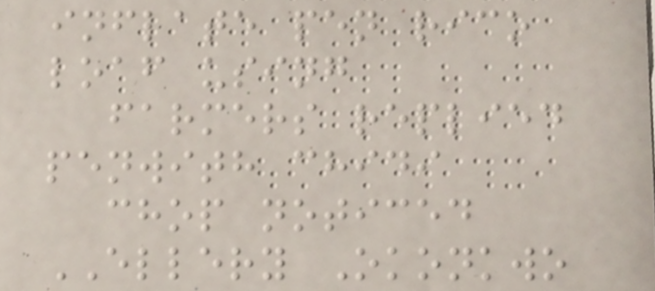inflate pen rico
loaf using
farmers replied
penwith chidi
chop noticed
ELLERY Okonkwo
